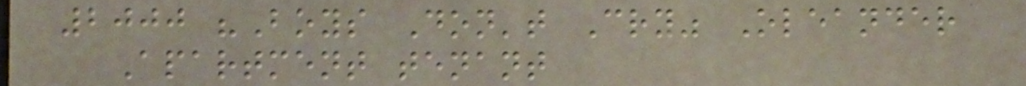2000 "Boys Don't Cry" Oleander
Apartment tenant
